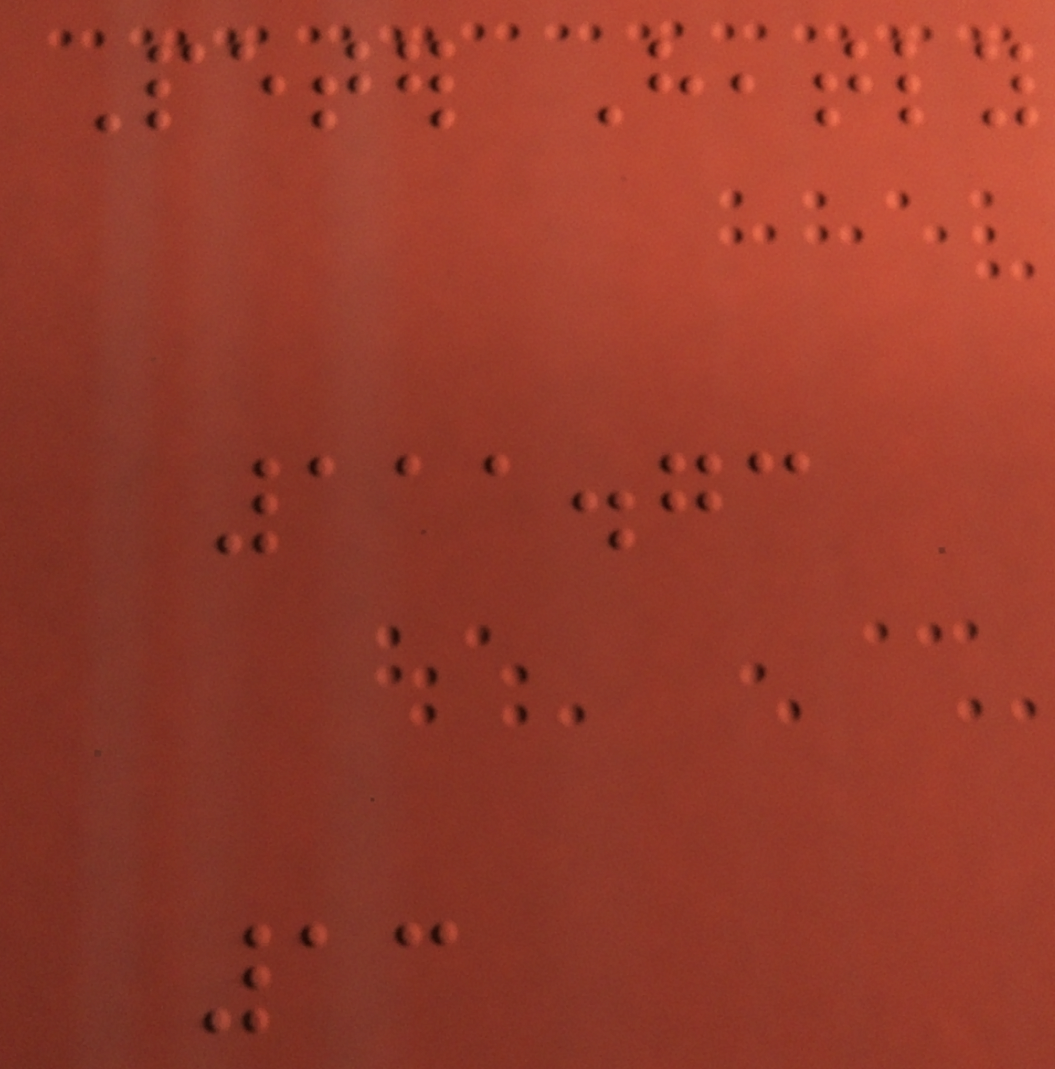Peter Heatly
111.73
13
